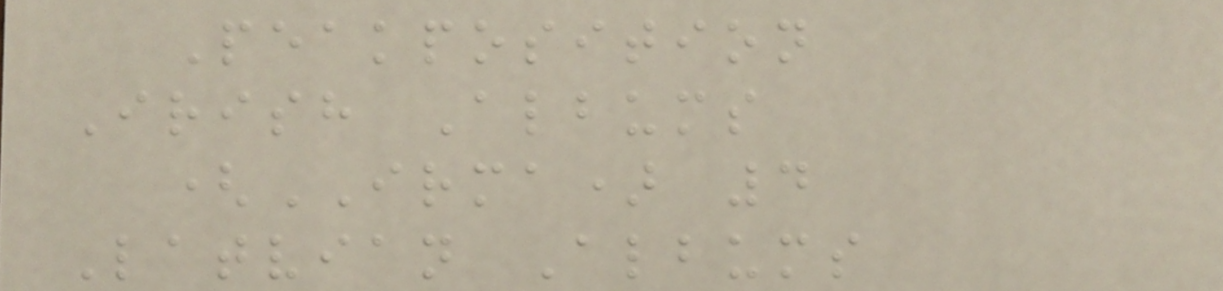Peakposition
Irish Albums
(IRMA) 4
Latvian Albums
